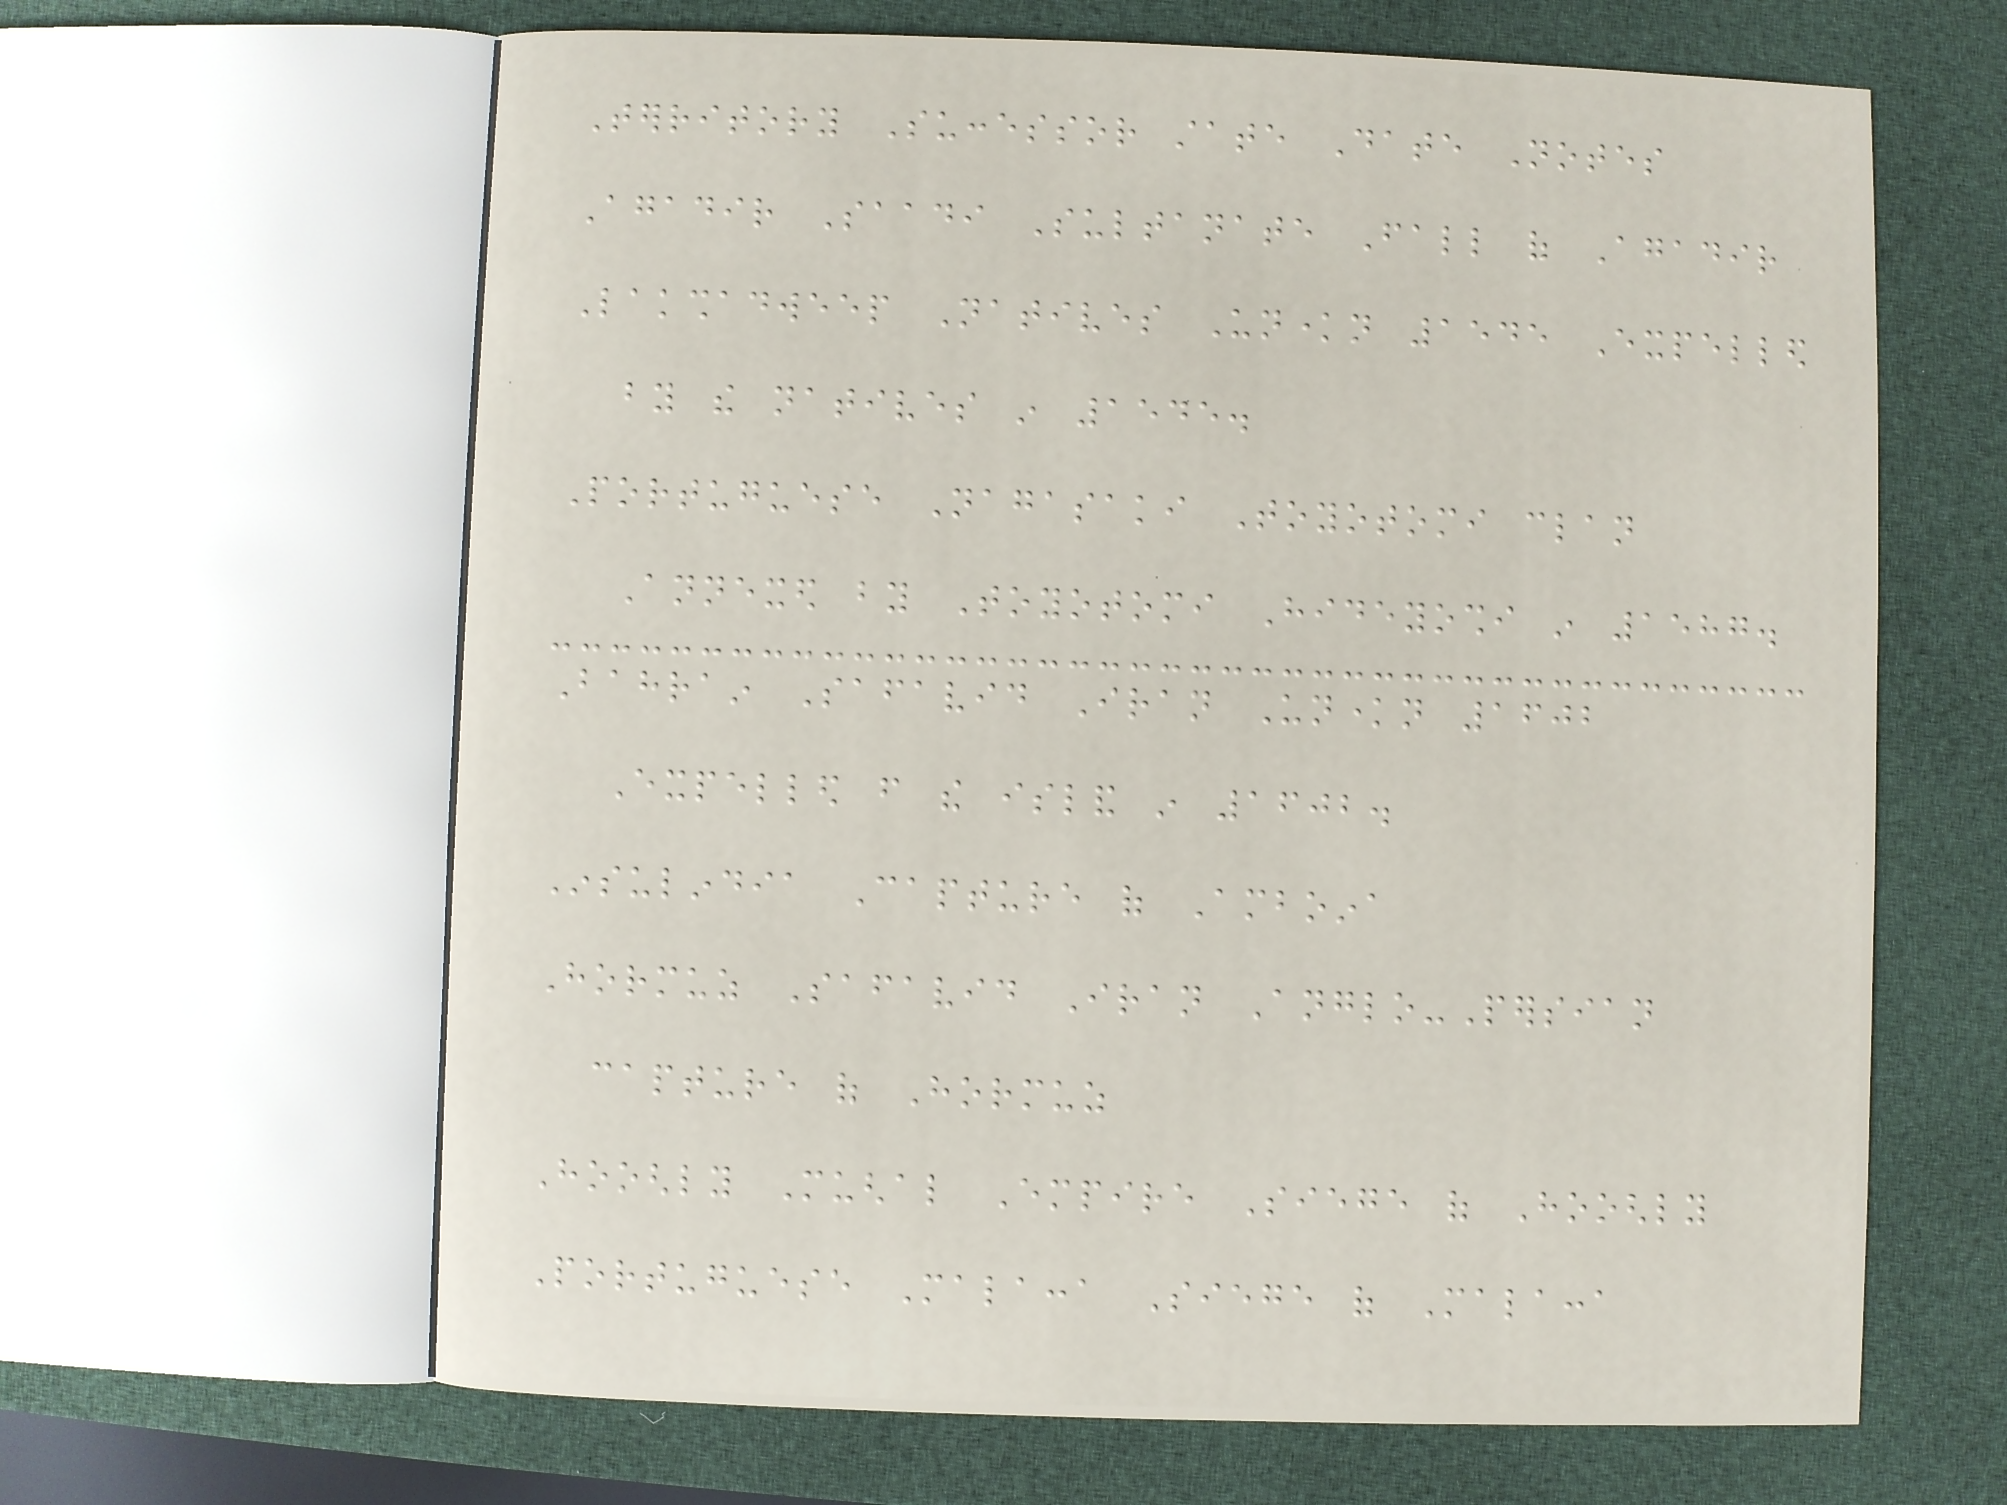Territory Successor state Date Notes
Agadir Saadi Sultanate Fall of Agadir
Lakshadweep Natives Unknown 1545 Expelled
by the natives in 1545.
Portuguese Nagasaki Toyotomi clan
Annexed by Toyotomi Hideyoshi in 1587.
Bahrain Safavid Iran Unknown 1602
Expelled from the island in 1602.
Insulindia Capture of Amboina
Hormuz Safavid Iran Anglo-Persian
capture of Hormuz
Hooghly Mughal Empire Siege of Hooghly
Portuguese Malacca Siege of Malacca
